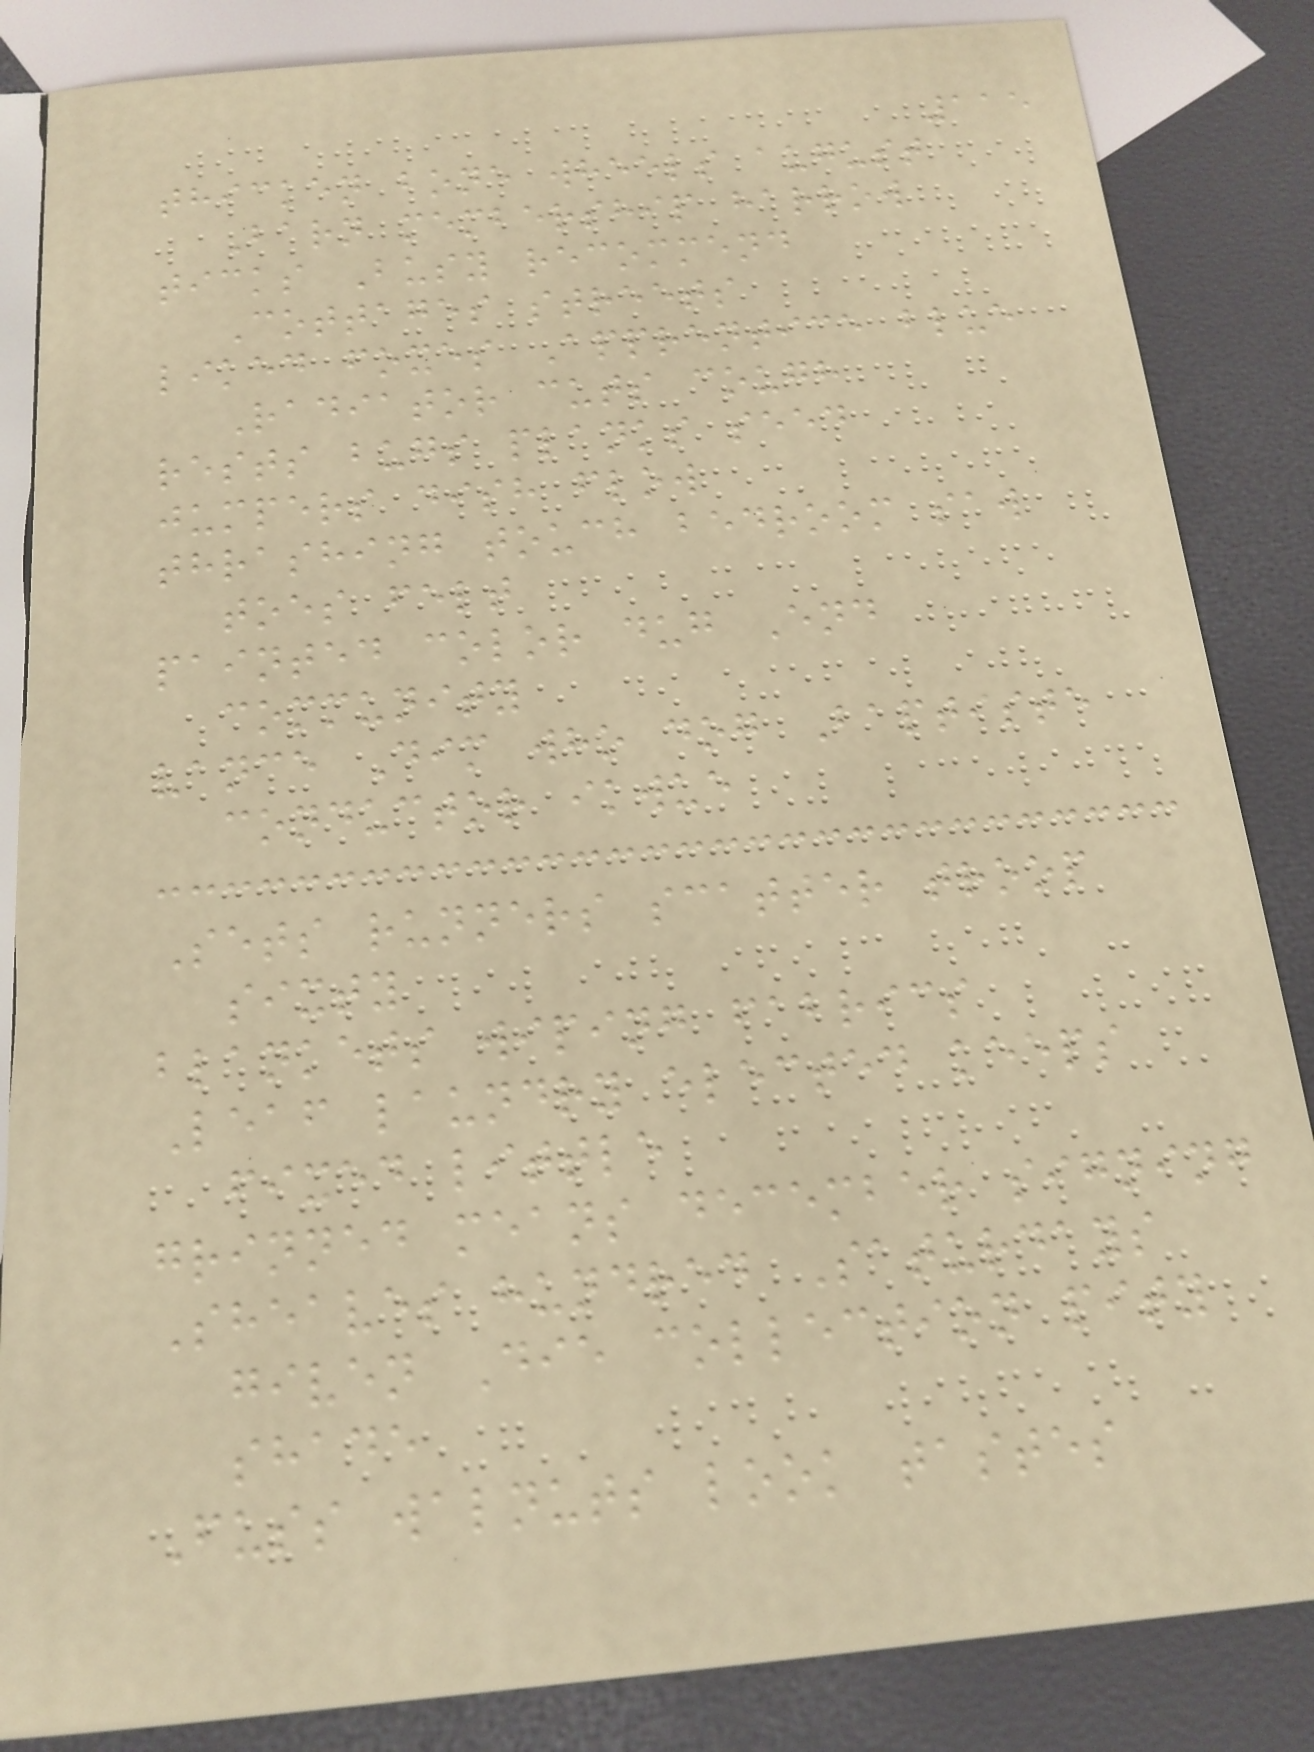115
thicken bone wheels august
Barn membership harrow
ticks Busy recommend
Cottages streets
liked foxes Apprentice blue
Radiator cuts cough
rests bugs planks seed
jumpers dish flow
thrashing touch bedroom saw
toes felt
painted color dug End
community
vance Dim who dog Baptiste
conductor ikwue
Sets runners scatter troop
sixty
blankets wiping fabrics
Leaf laundry elected keeps
fixed little
grinned means december signing
Sheaves hundred Saturdays
given Die collection pity
shade
Fuss walnuts look tastes
